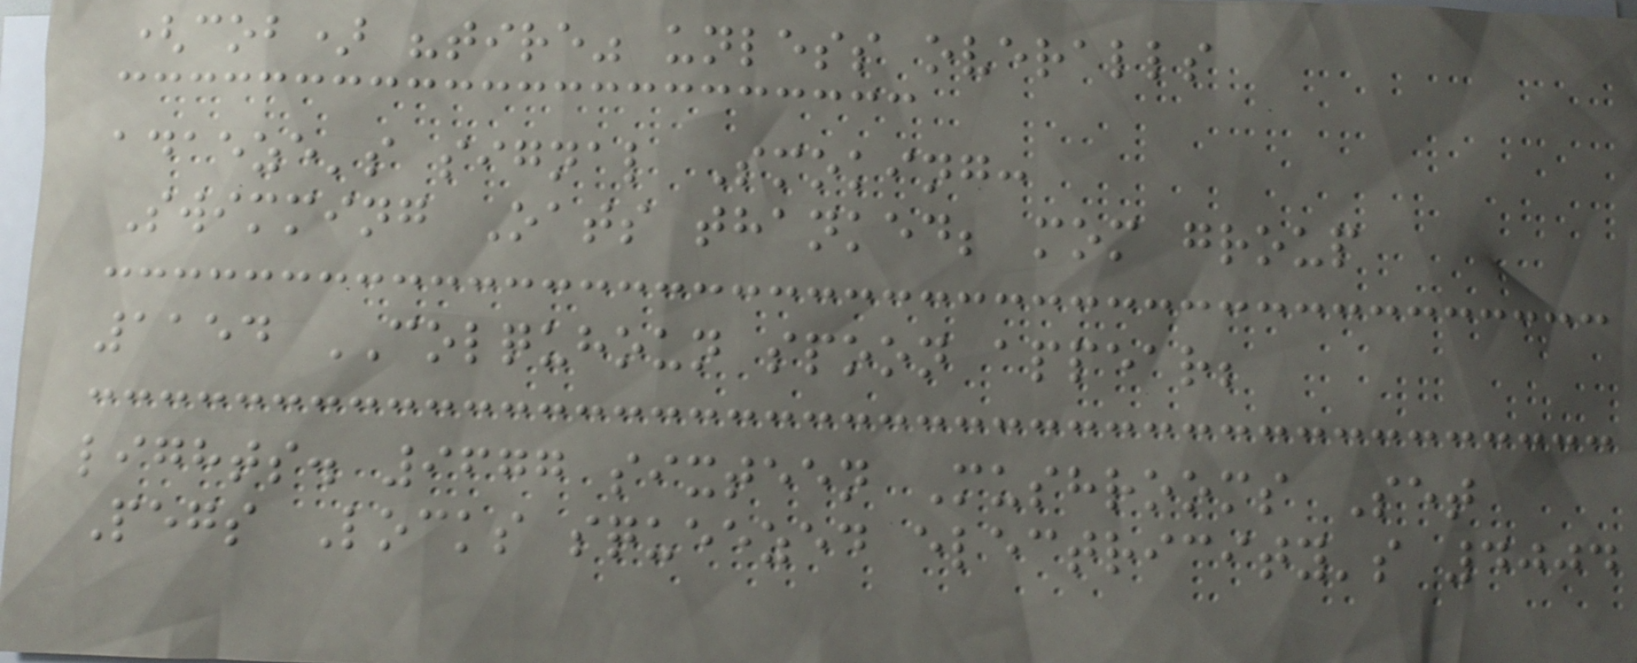(cob) "tire" unless overalls
adaeze's signal Smoking:
Swimming Oats thanked; mom group
1154 COLQUHOUN spoon appear;
lights. 9677 sixteen Mushrooms Set
Pegs Locks squeezed electricity's 4004
